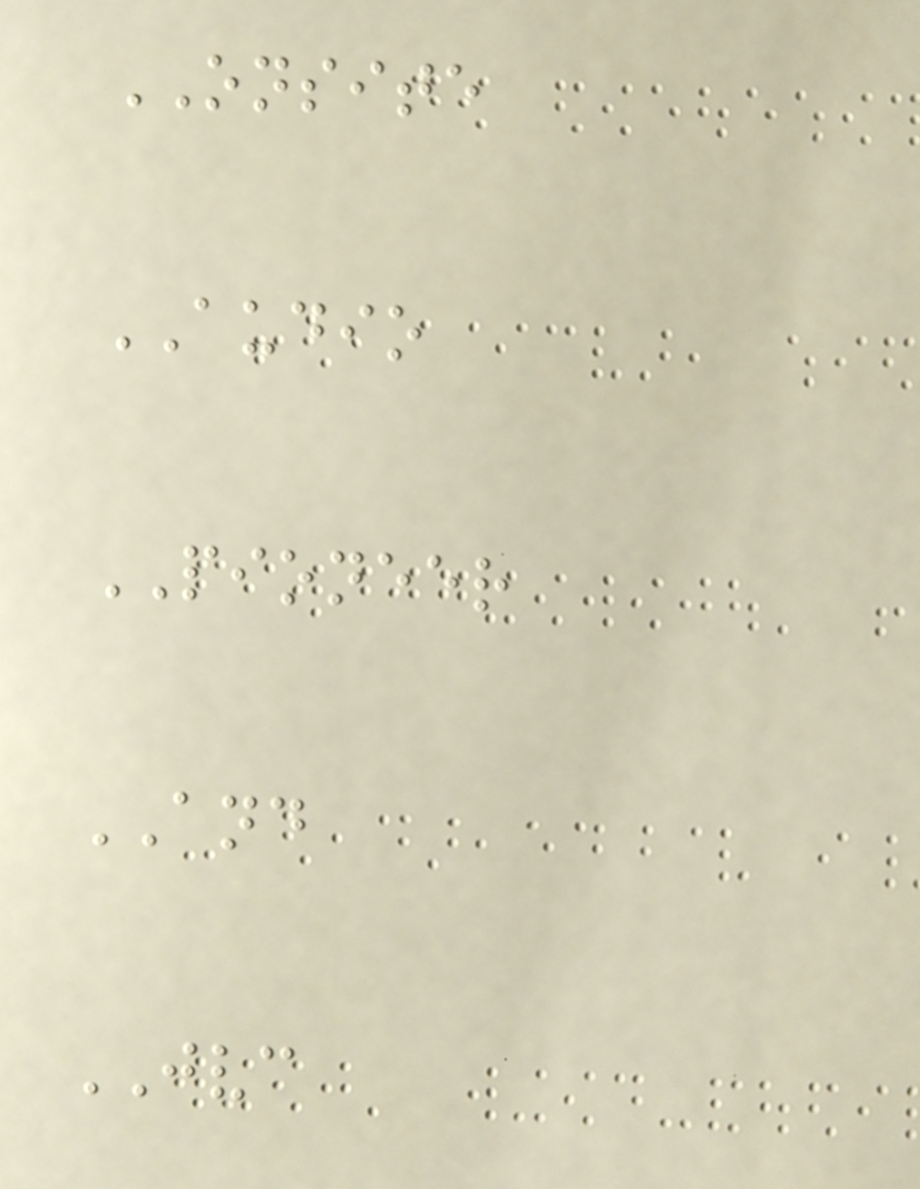ONSITE
AUDIO
PIONEER
AND
JVC
